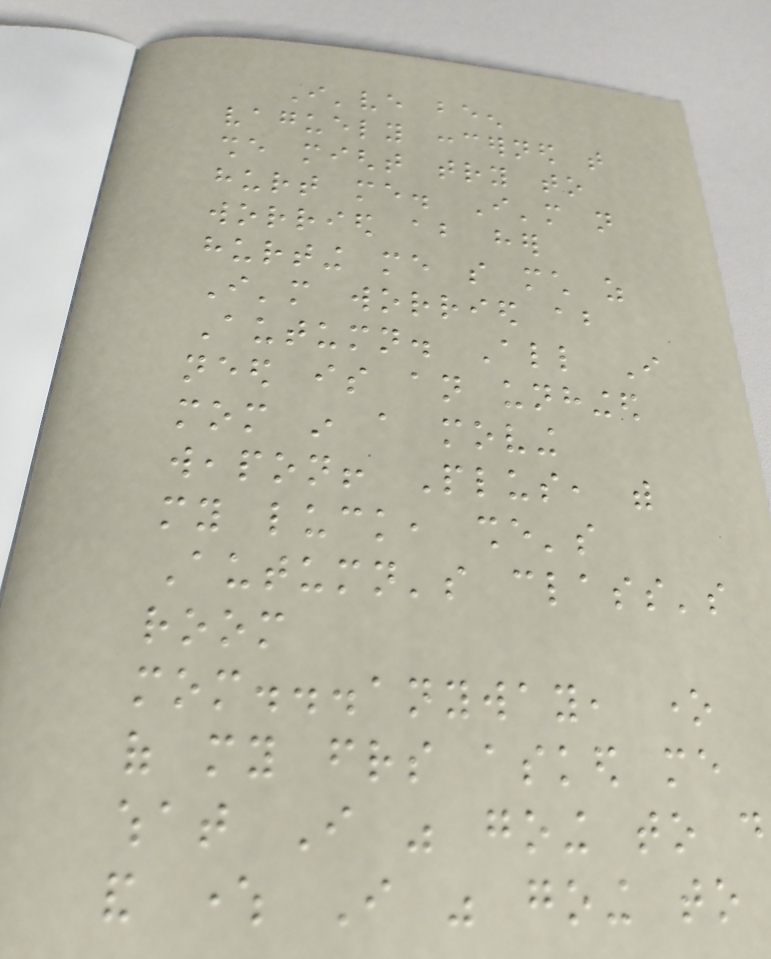I've been
vaguely concerned that
she might try to
hurt me. I'm not
worried about her
hurting me so much as
I'm worried about
Autumn. All I
need is an unhinged
mom in a moving
weapon! Plus, with
my luck, she's
Autumn's class's
room
mom...anyway, one
of my friends asked me
what I was going to do
and where I was going to
